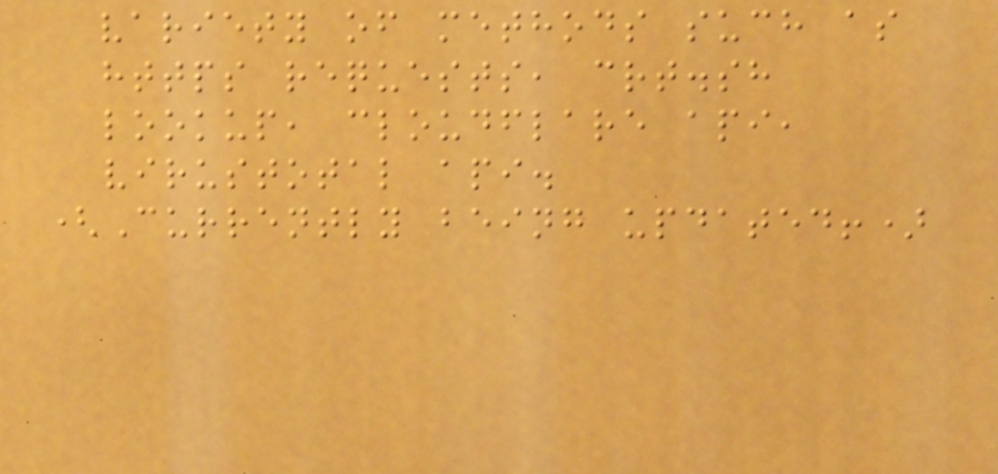variety of methods such as
https requests, crt.sh
lookup, cloudflare api,
virustotal api.
(Currently being updated!)
